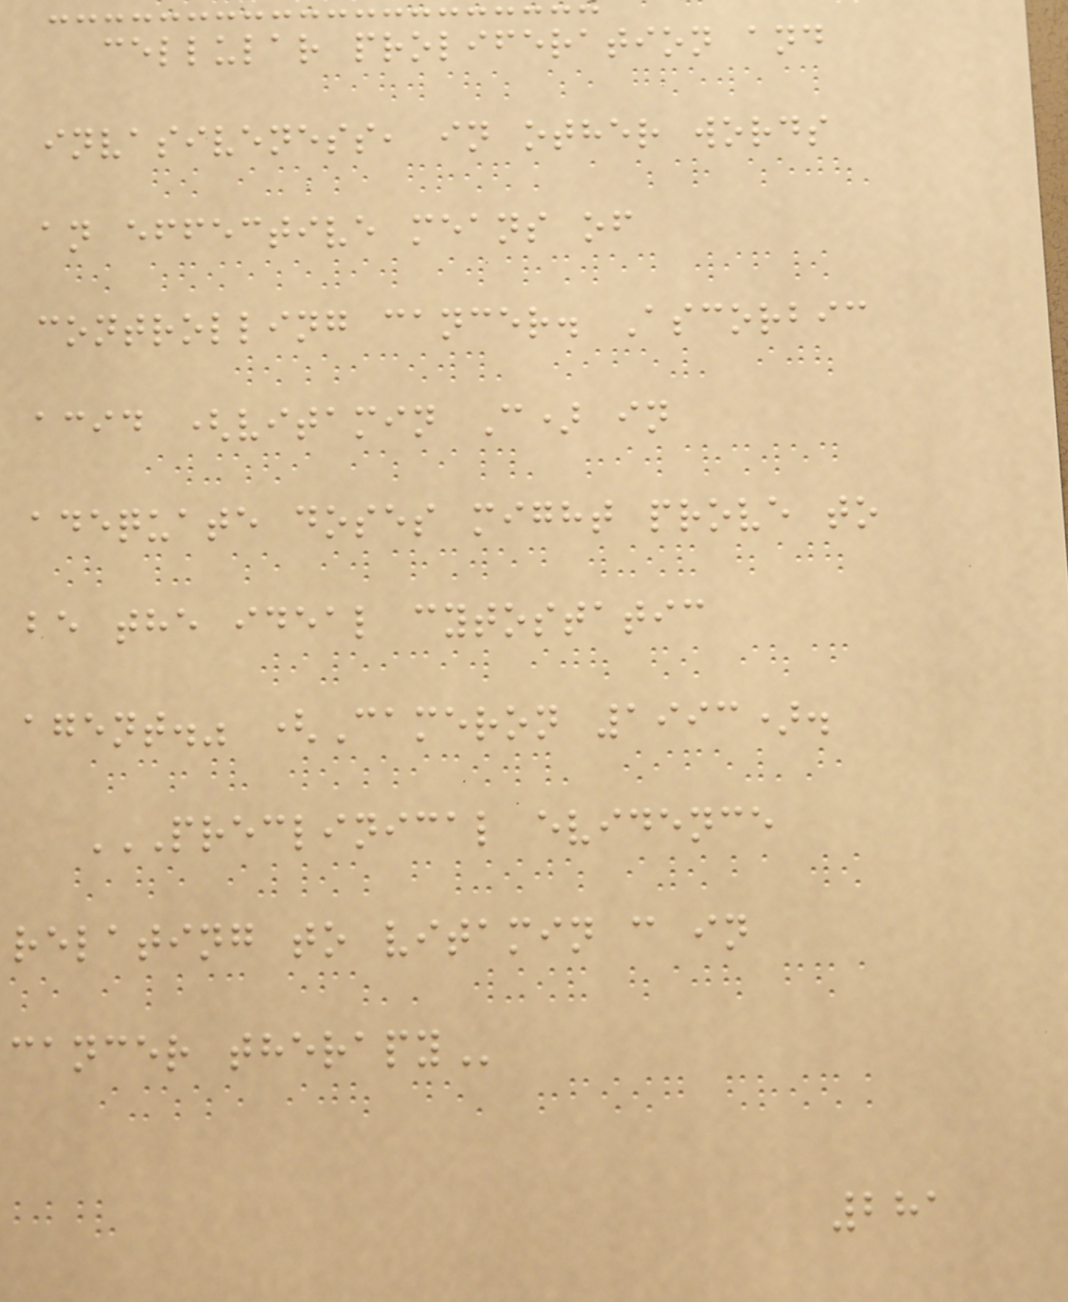cellular proliferation and
invasiveness, in other words
an effective means of
controlling cancer. Ascorbic
acid (vitamin C) in
adequate doses might prove to
be the ideal cytostatic
agent." (Cameron 1993).
PRECLINICAL EVIDENCE
RELATING TO VITAMIN C IN
CANCER THERAPY
281
